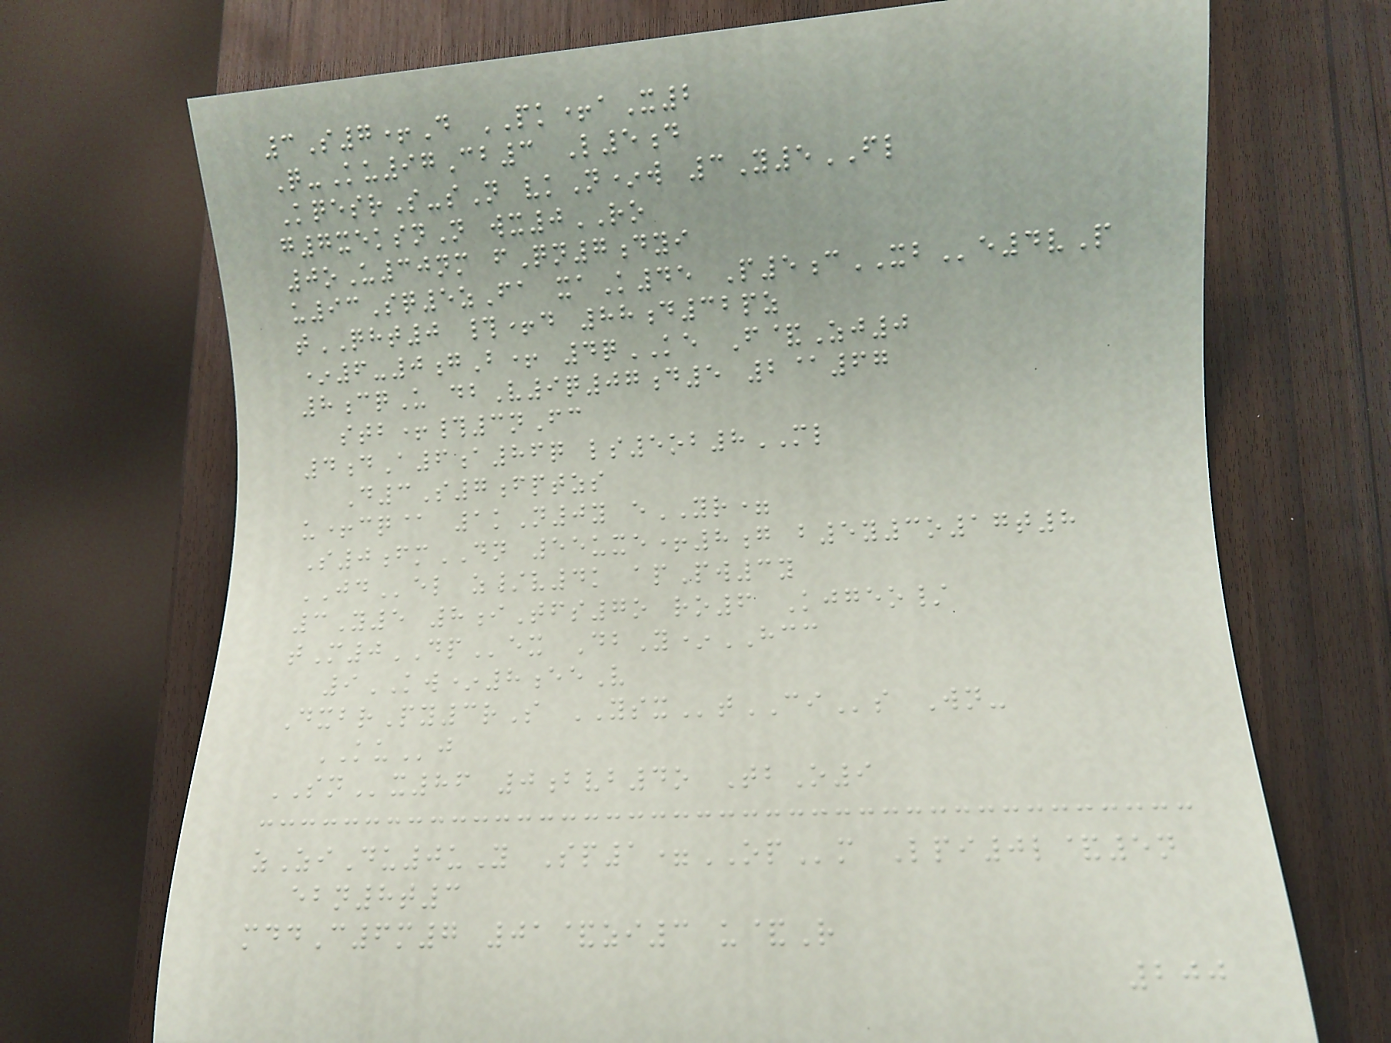3S7+D PK+aX2
Q-Ku97Cb3 L5d
KqesrS-sN vkN*w 3Y5FL
g7xeksnN wx0RO
0oU30nm fQn7dyi
u93Sq5zFa xaK45 P5cXBe4vP
tQHT0 #+d 88d32pz
*6-0gB+ 4qKE F&Zj0
8cqU dbV9q07d5 2@67
stb+#3nFc
4dA6a86q ls5ob8ML
D3S7fptzs
u+cq@ 1kN0y eYR=
S0fmDN 55uxe+8g b5y3o17t8
JDel z/v4k apPw3y
3Y5 8iTfs7o ro6 Kjgeo/
tM0DPex DbY*HCC
9KW*8eeV
DxbrPy3rS YSXtCIs Wn-
KUj
SNx86 0bvb4o TbO9
zZiDu0uY Sp1=OPm Lpi0l&5n
ebn8t3
mddC6m7 01&zi3 u&R
200
